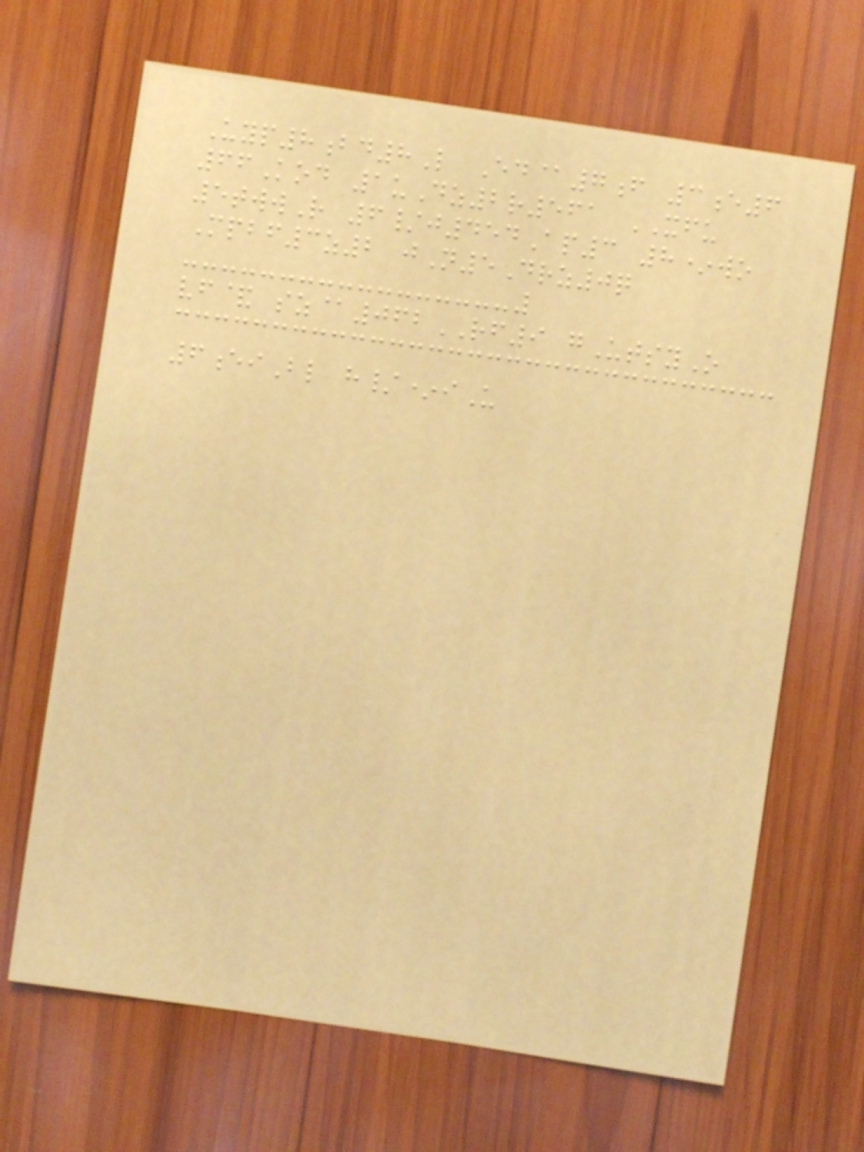Uyp8bd8L Ed@7f 3e6
66Kod 1uDz2r561 XFU
5twwR 6/j454Ap3 8*wo
Mpbf3z2 jN5Drz0q
vf& sz@062RF9 gUtsyO
6eiBl h/*iU
